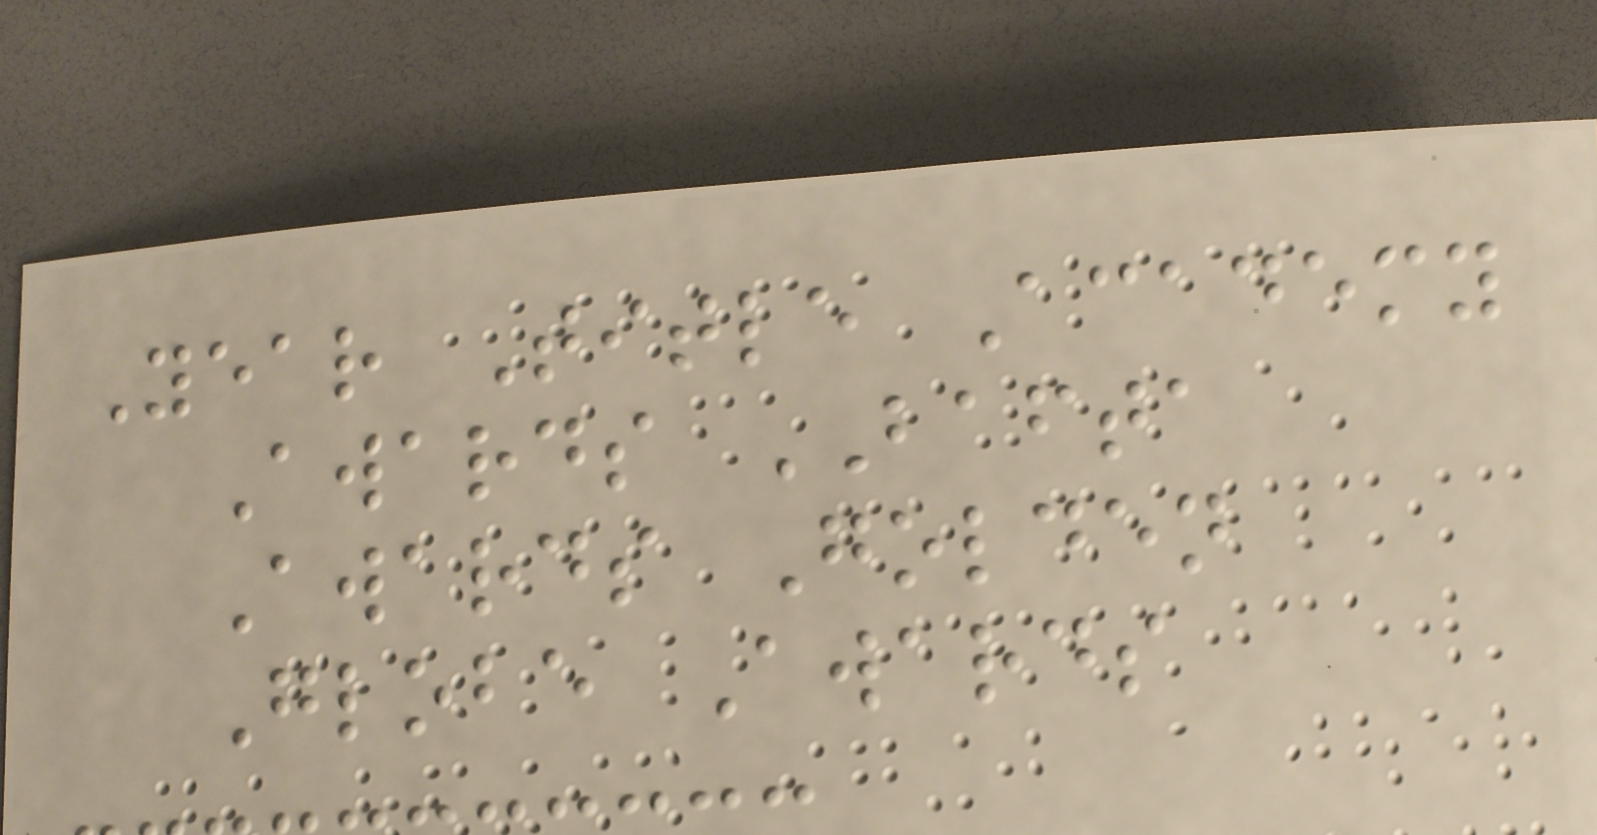Year Title Academy
Awards BAFTA
Awards Golden
Globe Awards
